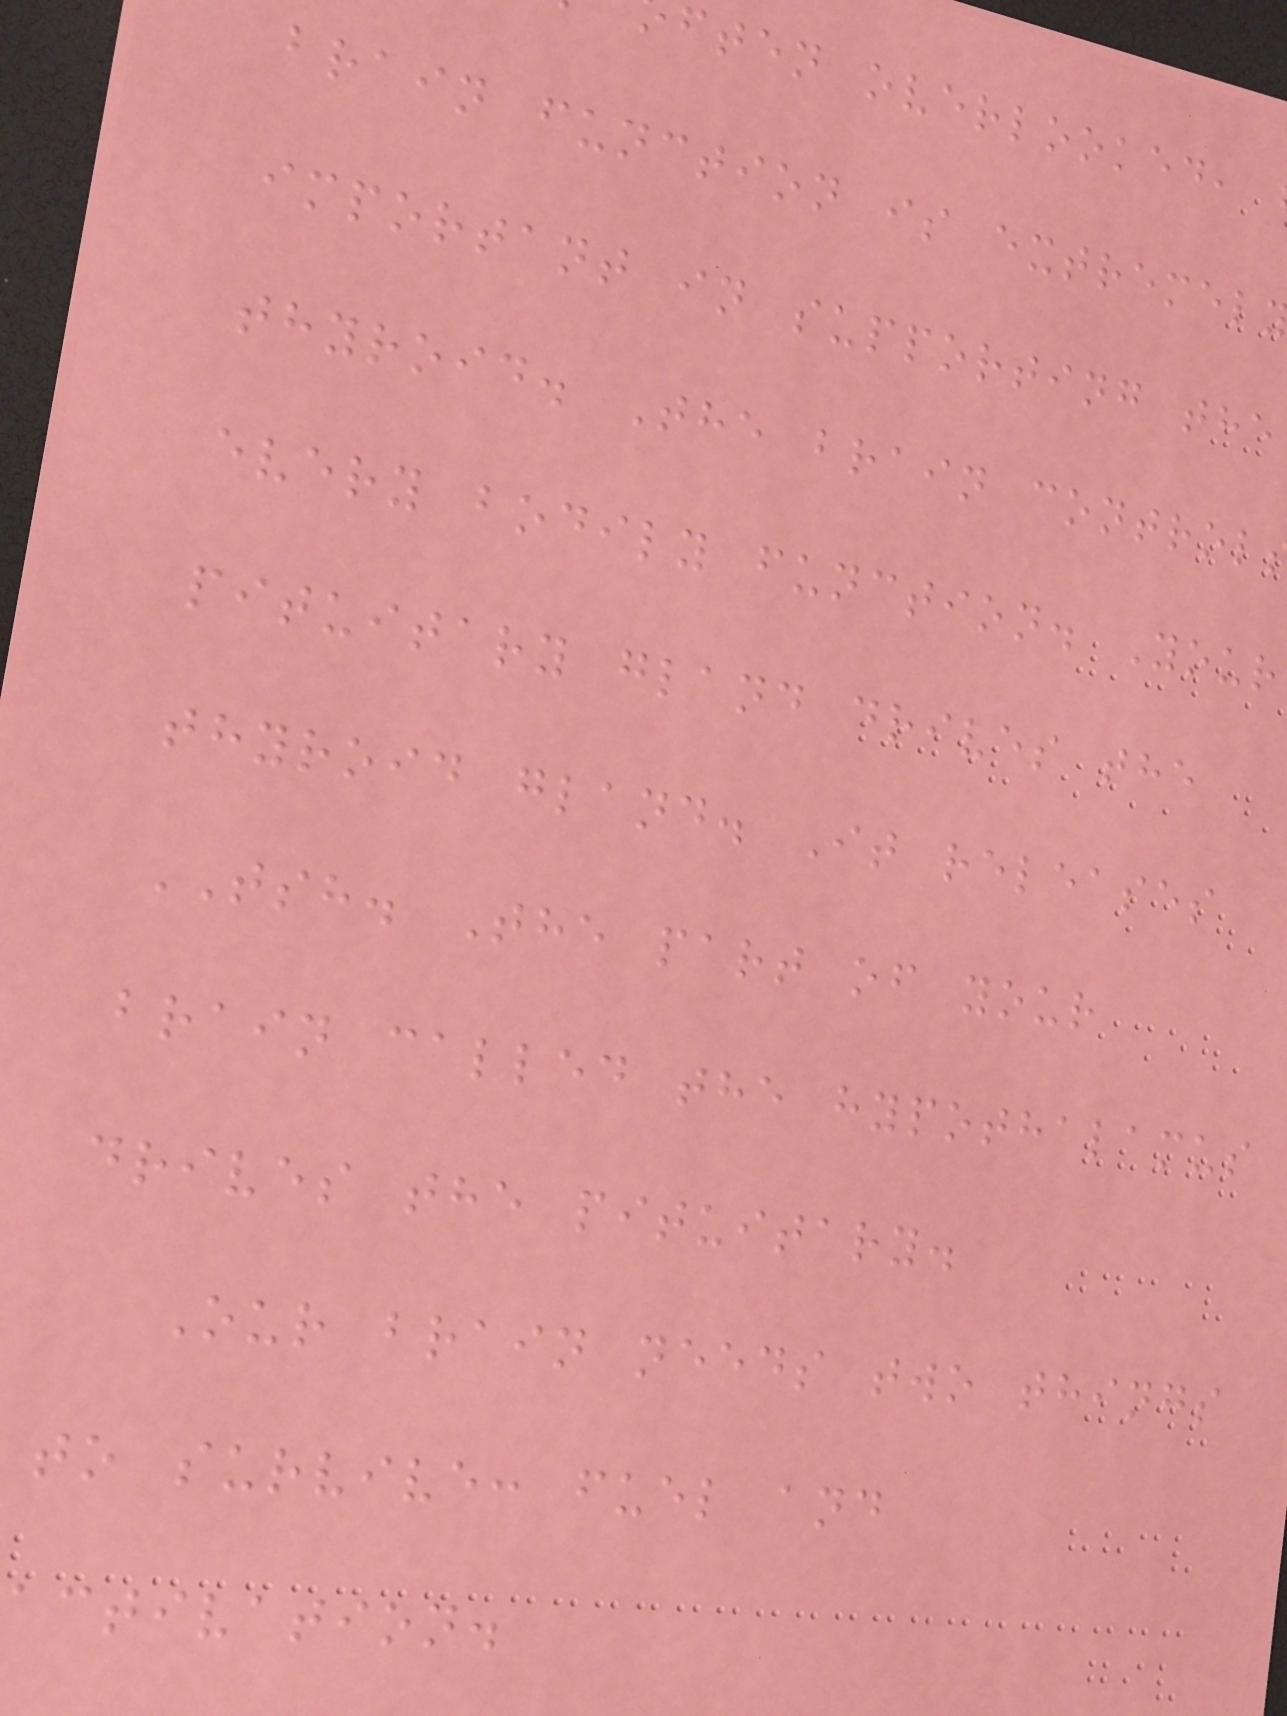ften overlooked,
brain function is extremel
important in supporting the
thyroid. The brain control
every bodily function. Your
pituitary gland drives the
thyroid gland. It releases
TSH. The part of your
brain called the hypothalamus
drives the pituitary.
Our brain needs two things
to survive: fuel and
activation.
